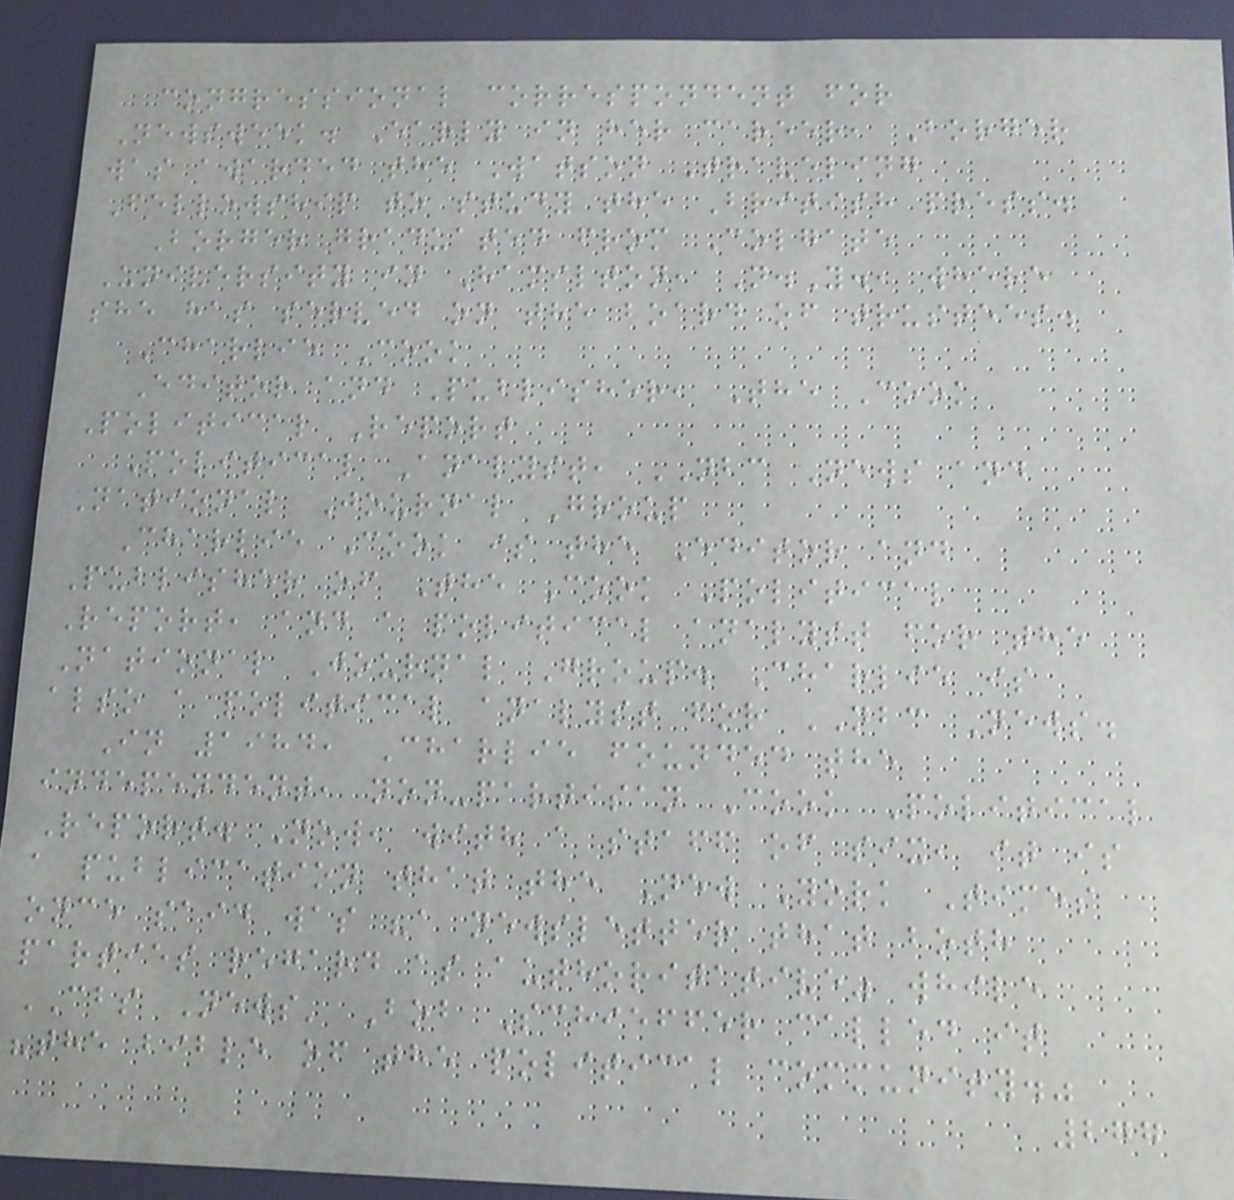congressional correspondent for
Newsweek. Early in her career, Borger
was awarded the Watson Traveling
Fellowship to study the British press.
Borger graduated from Colgate
University in Hamilton, N.Y., where
she has served on the board of trustees.
Charlie Cook
Editor and Publisher, The Cook
Political Report
Political Analyst, NBC News and
National Journal Group
Charlie Cook is the Editor and
Publisher of The Cook Political
Report, and a political analyst for the
National Journal Group. Charlie is
also a political analyst for NBC News.
In 1984, Charlie founded the
independent, non-partisan Cook Political
Report. Now, with a staff of six, it is
a publication that the New York Times
once said was "a newsletter that both
parties regard as authoritative" while
CBS News' Bob Schieffer called it
"the bible of the political community."
277
